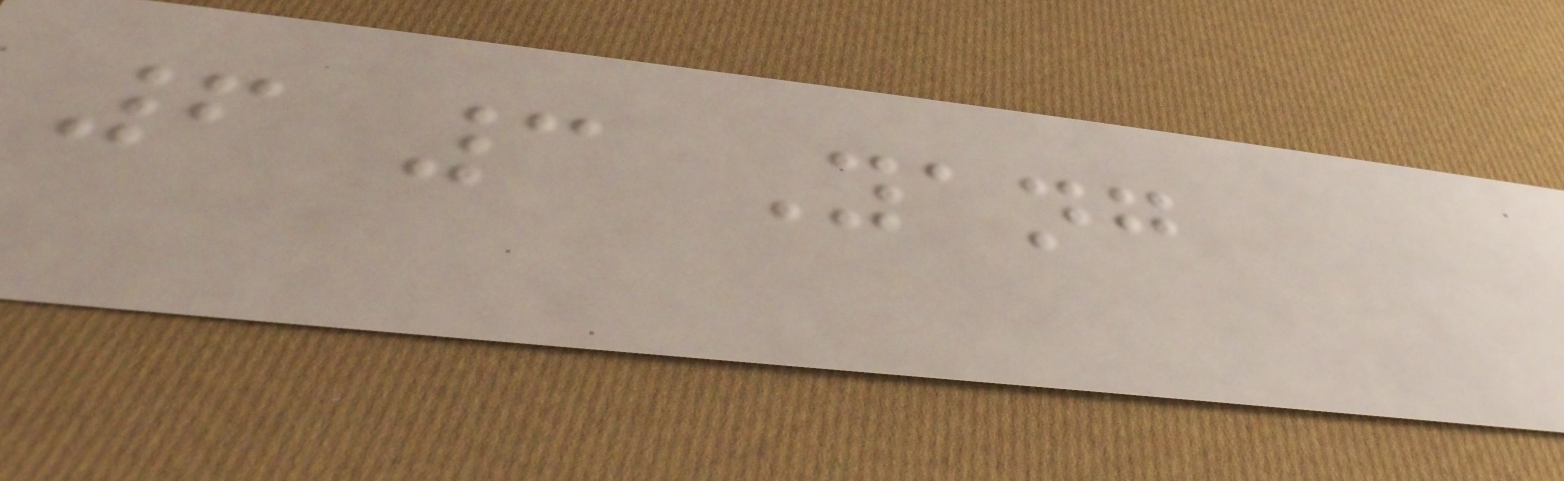6 3 Yang
